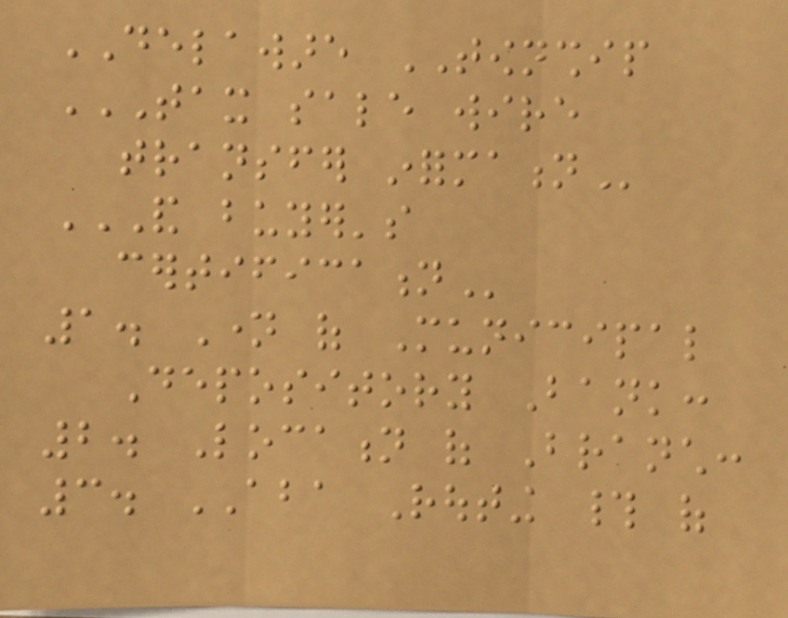DELAWARE TOWNSHIP
TAX SALE WIRE
TRANSFER INFORMATION
AND BUYER'S
CERTIFICATION
1. Name of Municipal
Depository Bank:
2. Location of Branch:
3. ABA Routing # of
